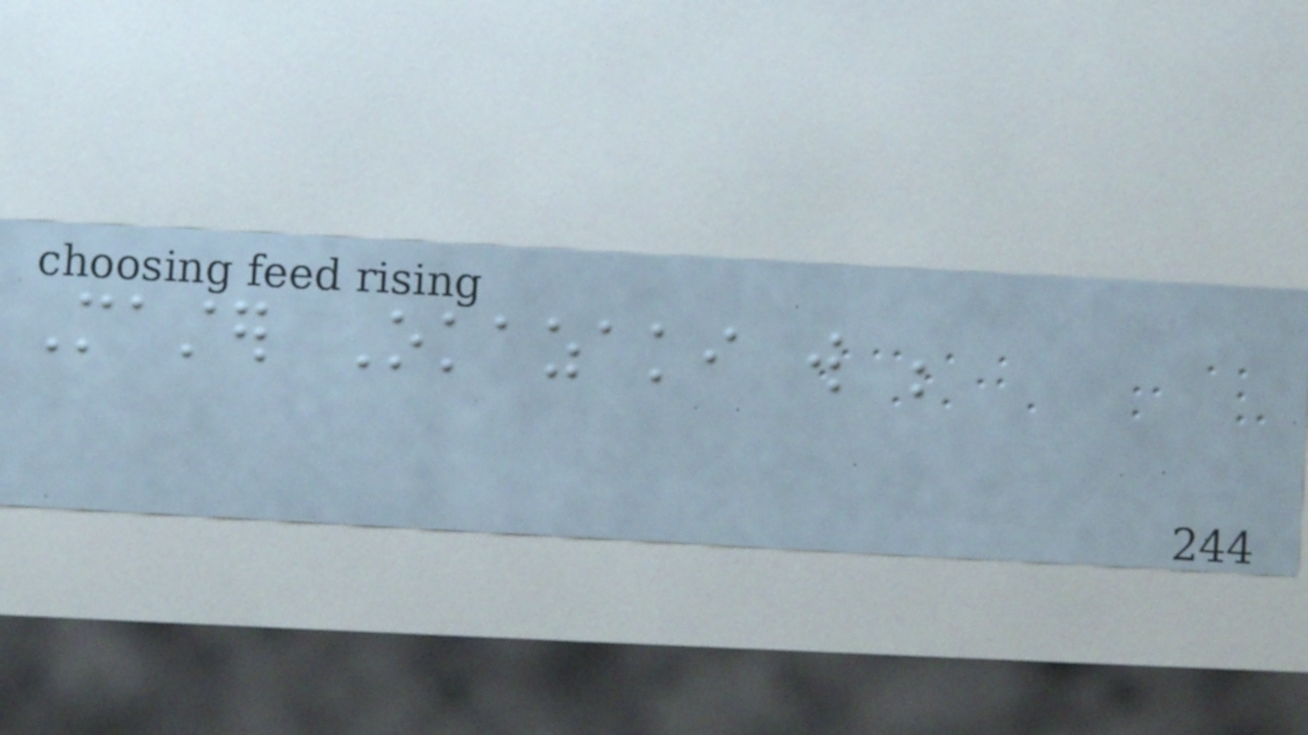Master Okazaki will be
